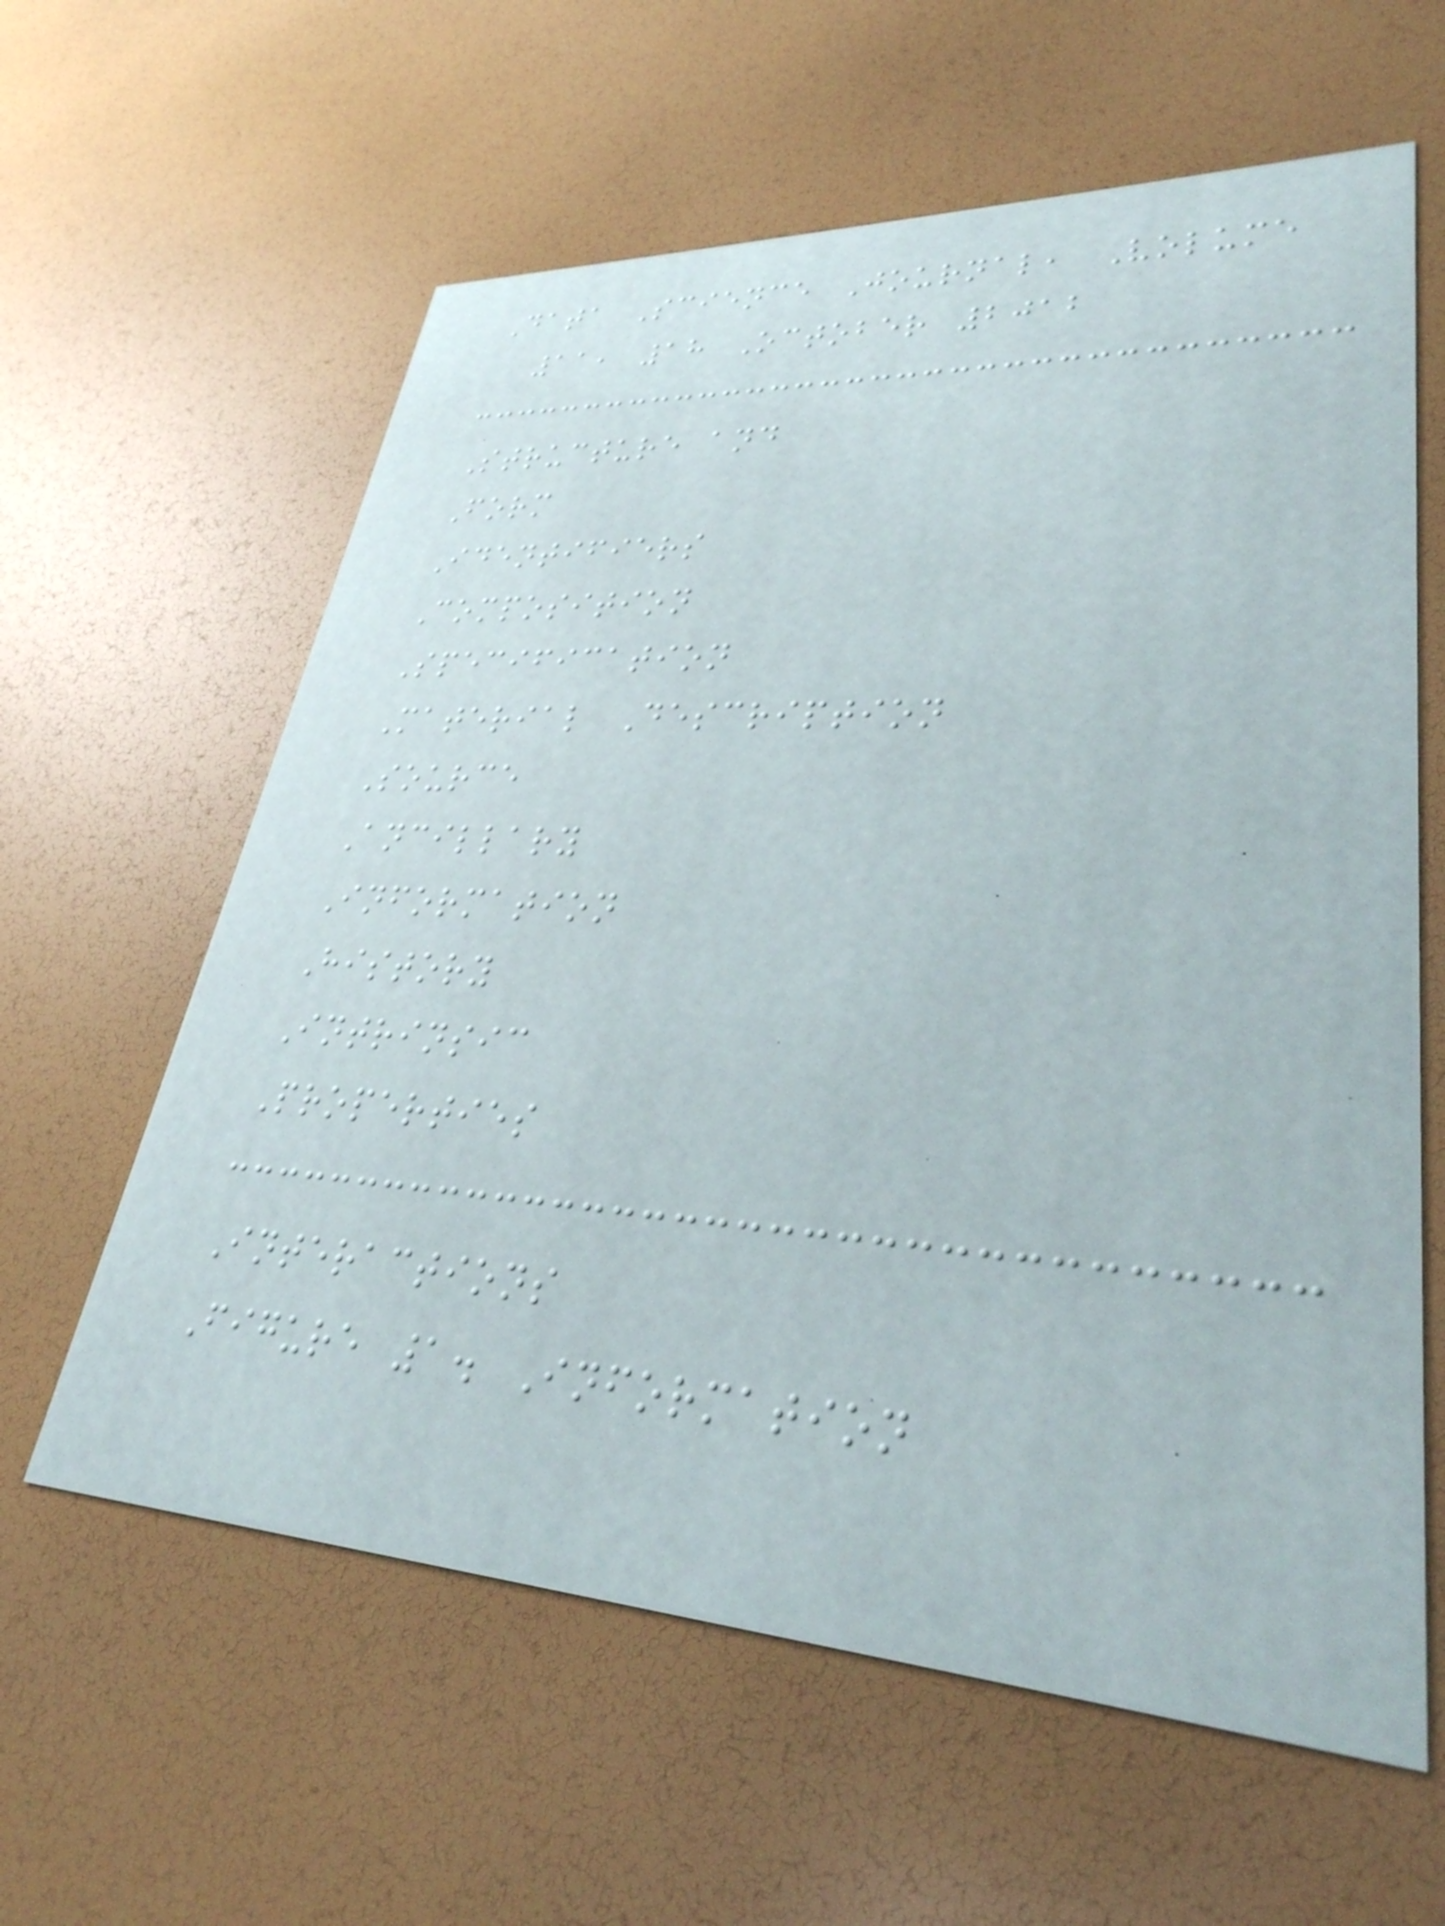Data Science Journal, Volume
11, 18 October 2012
Structure and
Form
Identifiers
Composition
Specification
Material Description
Source
Ancillary
Information
History
Intrinsic
Properties
Interactions
Figure 1. Information
